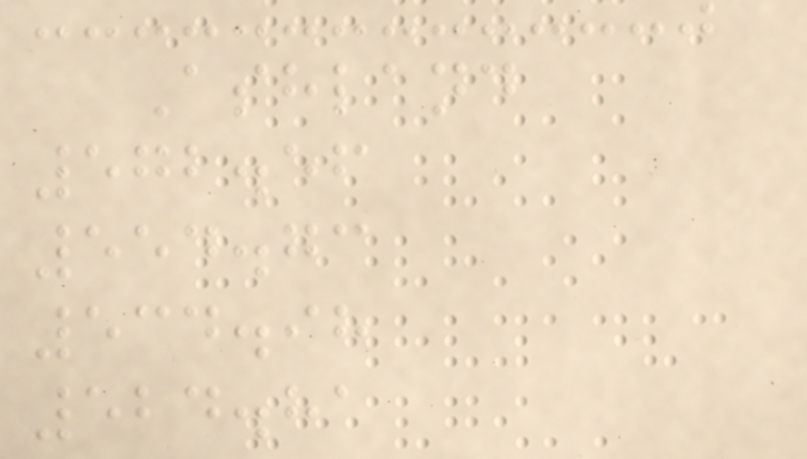Ashland
572.56
554.73
534.98
524.81
